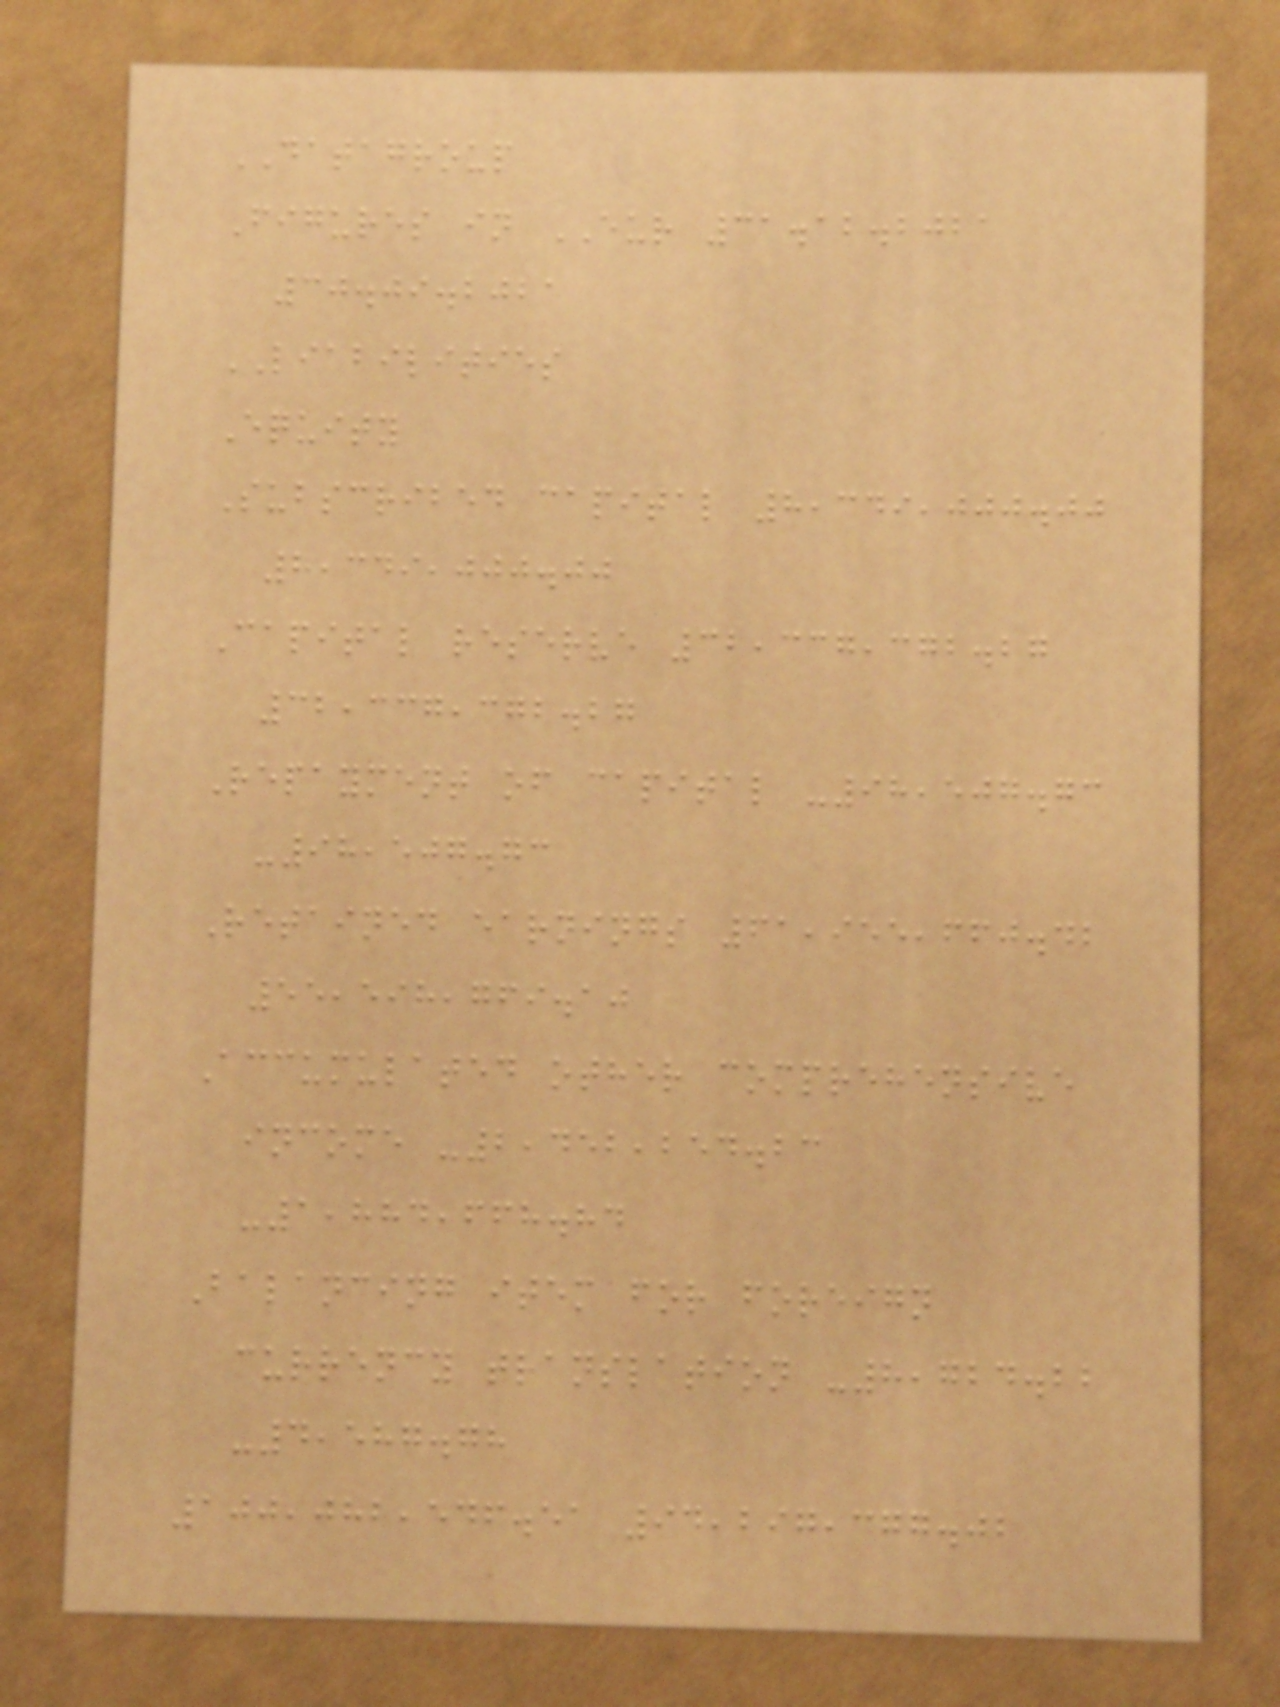DATAGROUP
Figures in EUR 31.12.2021
30.09.2021
LIABILITIES
Equity
Subscribed capital 8,349,000.00
8,349,000.00
Capital reserve 32,337,372.27
32,337,372.27
Repayment of capital -98,507.73
-98,507.73
Retained earnings 61,955,660.42
55,598,769.10
Accumulated other comprehensive
income -2,452,254.23
-1,884,668.84
Balancing item for foreign
currency translation -8,724.22
-4,587.78
100,082,546.51 94,297,377.02
